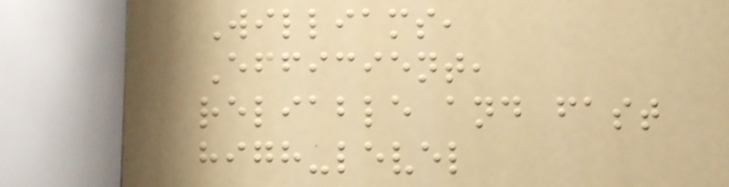Williams,
Efficient,
reliable and fast
high-level
